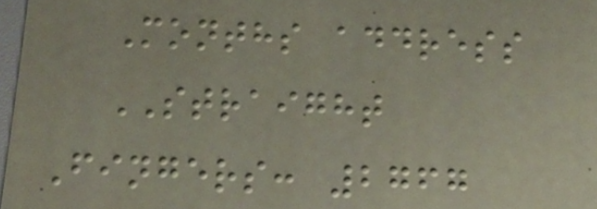Months address
STRAIGHT
Fingers: 2767
